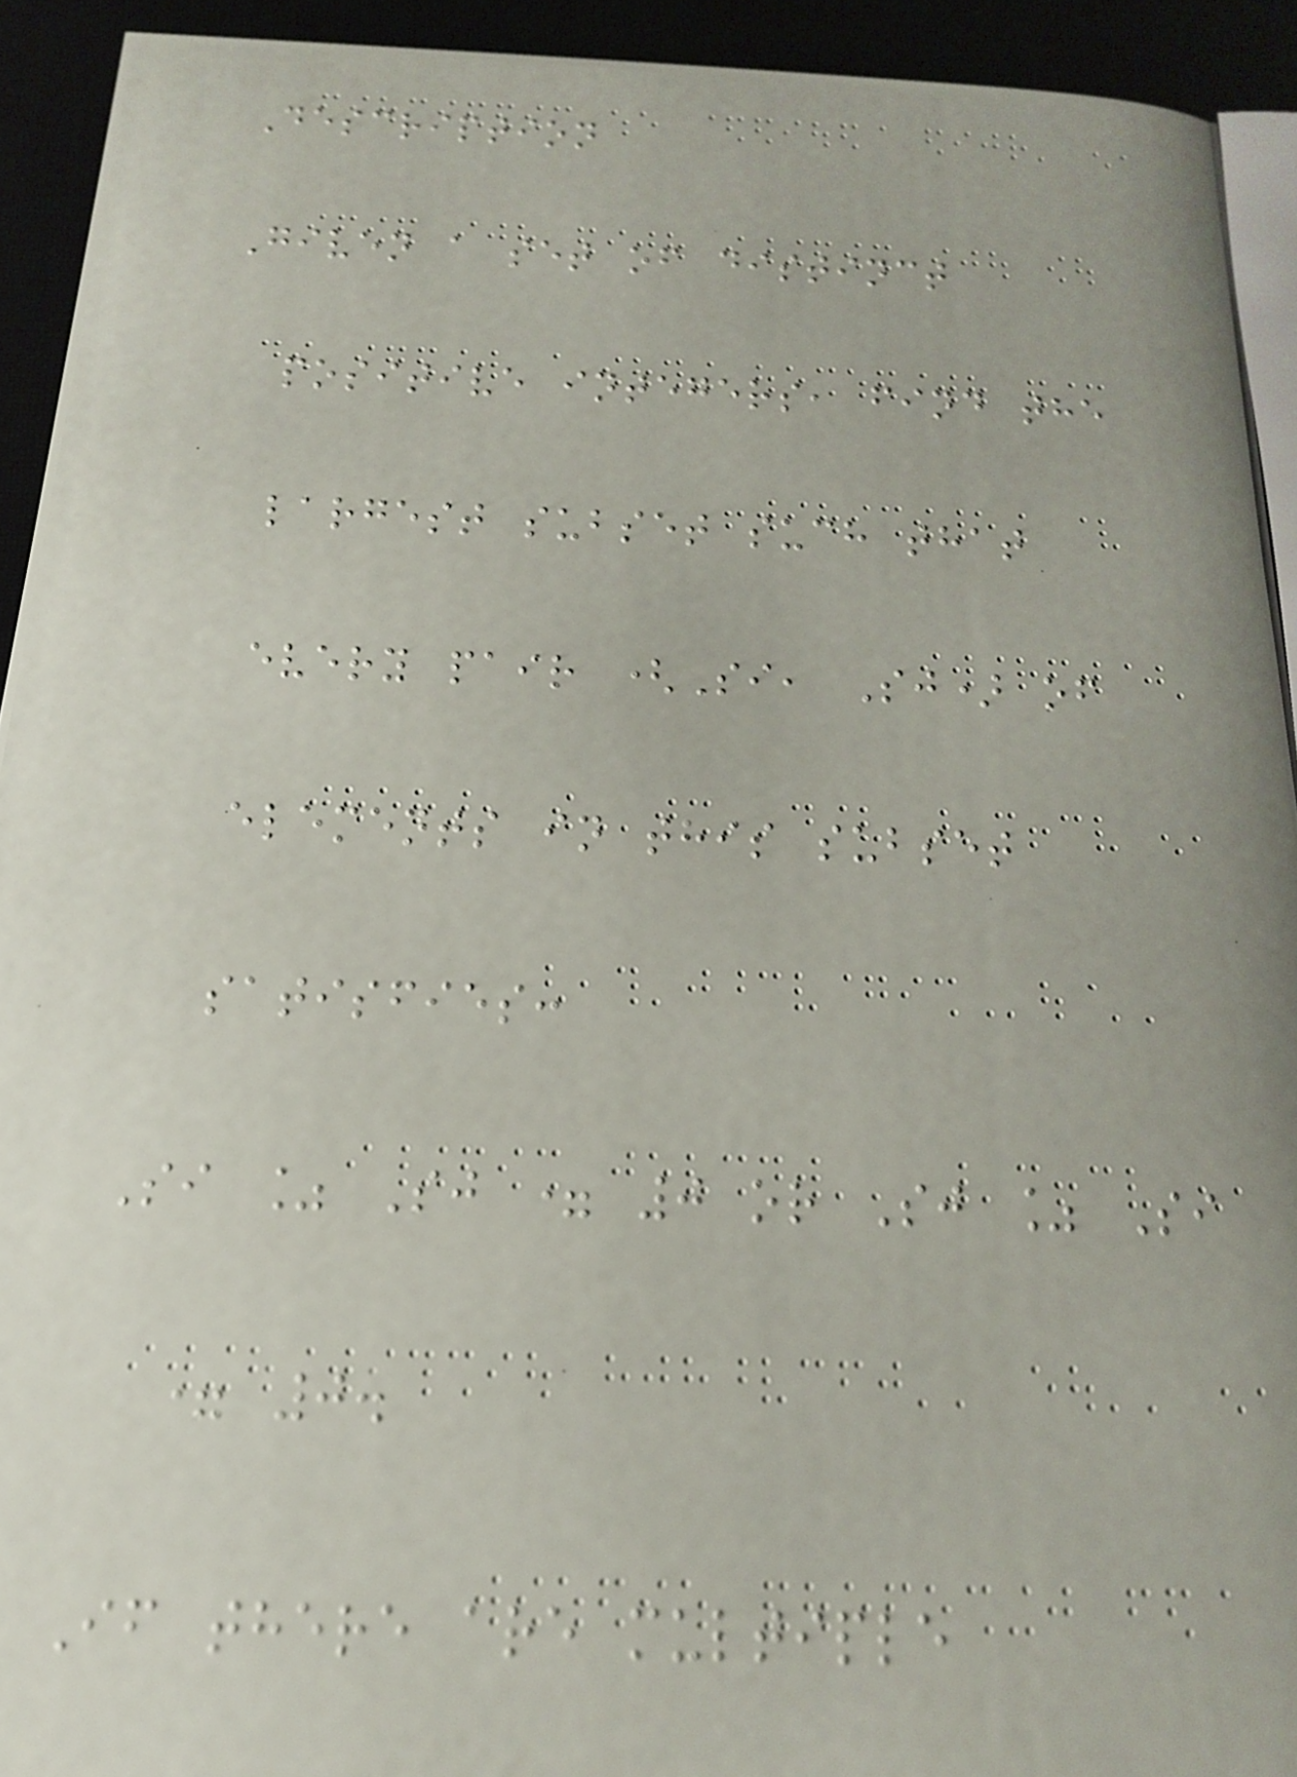Description
Given a set of distinct
positive integers, find the
largest subset such that
every pair (Si, Sj) of
elements in this subset
satisfies:
Si % Sj = 0 or Sj % Si
= 0.
If there are multiple
